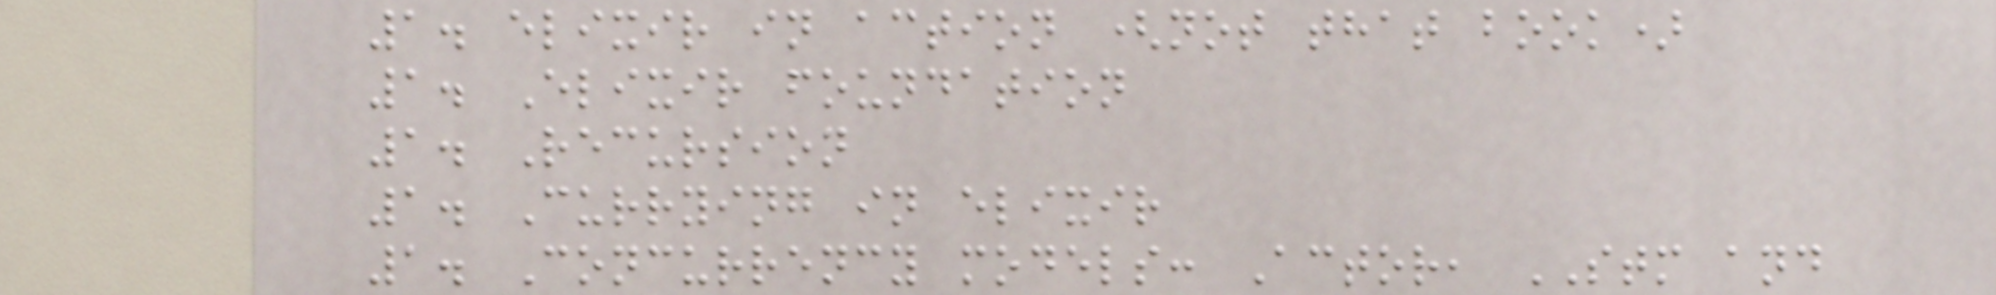1. elixir in action (not that book)
1. Elixir foundation
1. Recursion
1. Currying in elixir
1. Concurrency models: Actor, STM and
